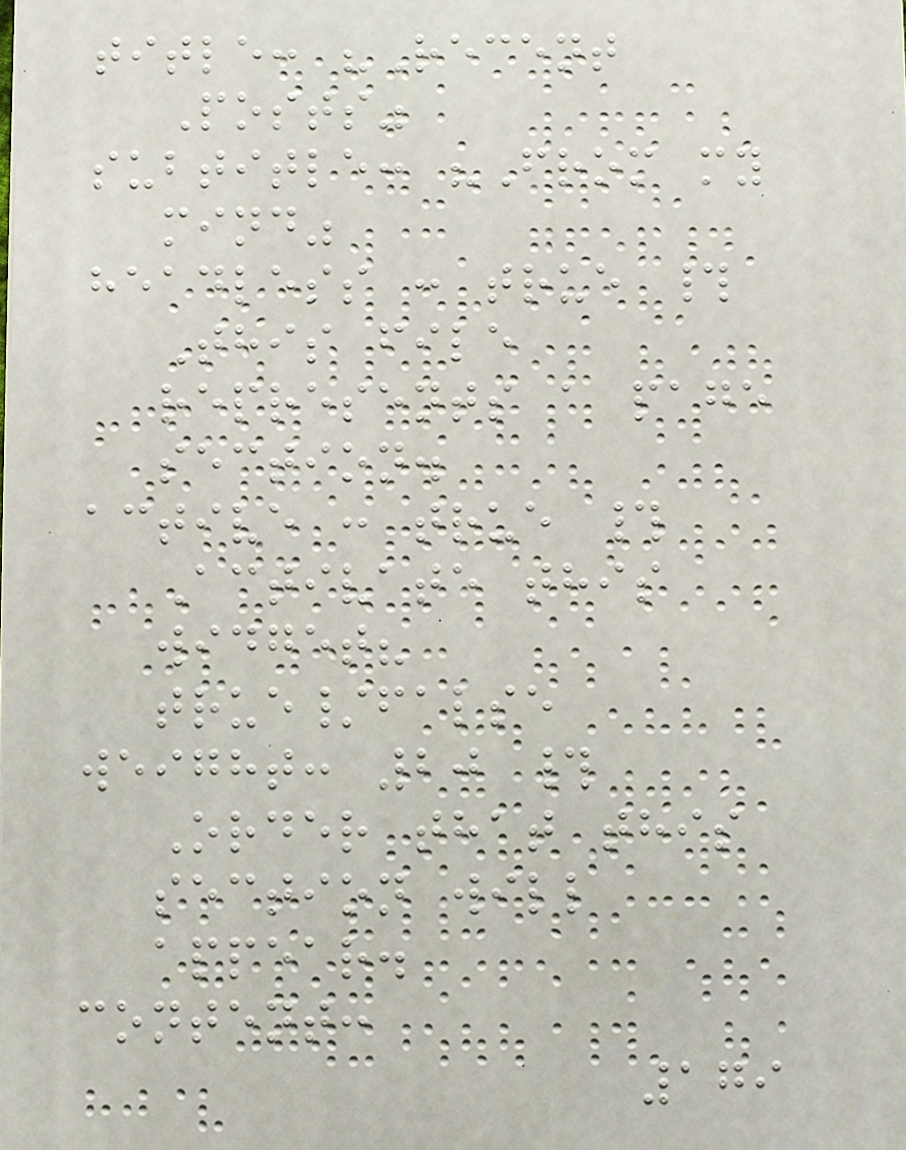title: "Recent
Posts"
subtitle: "From my
mind"
headless : true #
This file
represents a page
section.
active : true #
Activate this
widget?
true/false
weight: 20 #
Order that this
section will
appear.
content:
179
